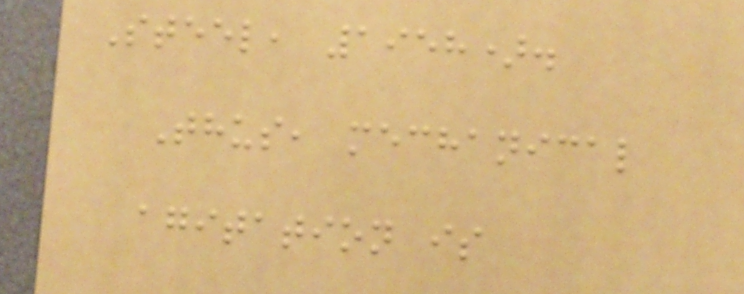Steel, 1958).
Thus, mechanical
agitation is
